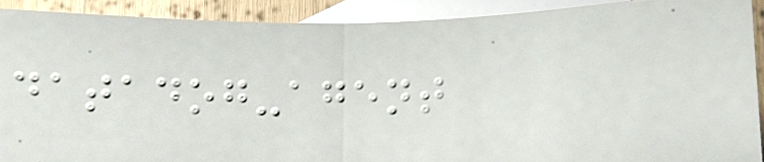datadog-agent
